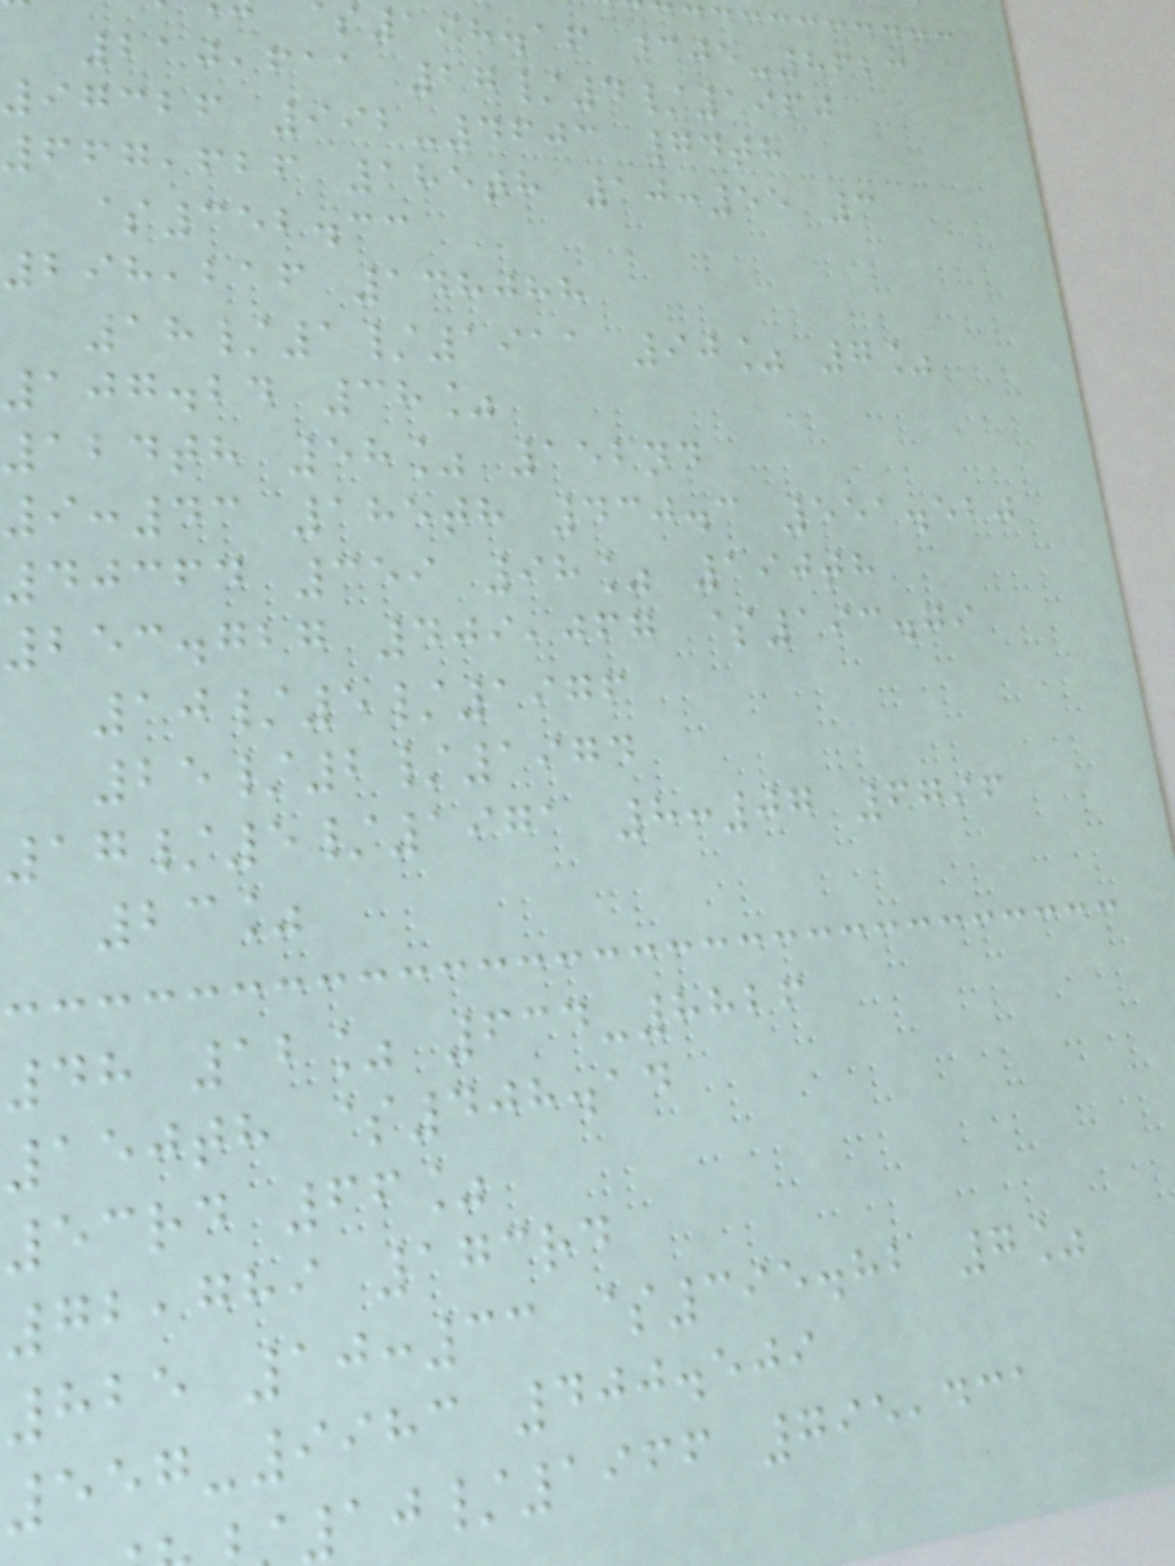198.16 305-8623
210,611 27/4/1960
97326 992-4603 74th
667,626 185th 10:55 3
$352.33
298,216 148088
18/1/1911 90% 7%
107.24 38%
124th 58% 152nd
9:43 185th 430.3 551.520
40364 359 98% 190th
253.727 409,067 $193.79
10/5/1976
25/2/1974
17/5/1971 8:07 6796
23%
48 12% 634-8826
150th $408.14
53rd 66%
72,789 173rd
825 10:33 $395.82 7%
557-9983 400.509
10/1966 795,431
